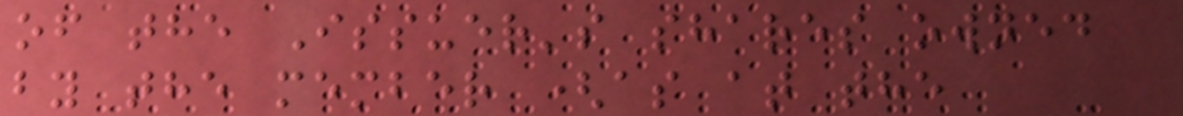of the Issuer's shares owned
by the member (as at the
